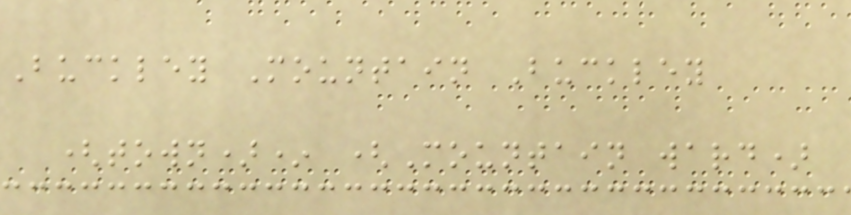Buckley Mountain Buckley
(town)* (Mountain ward)
